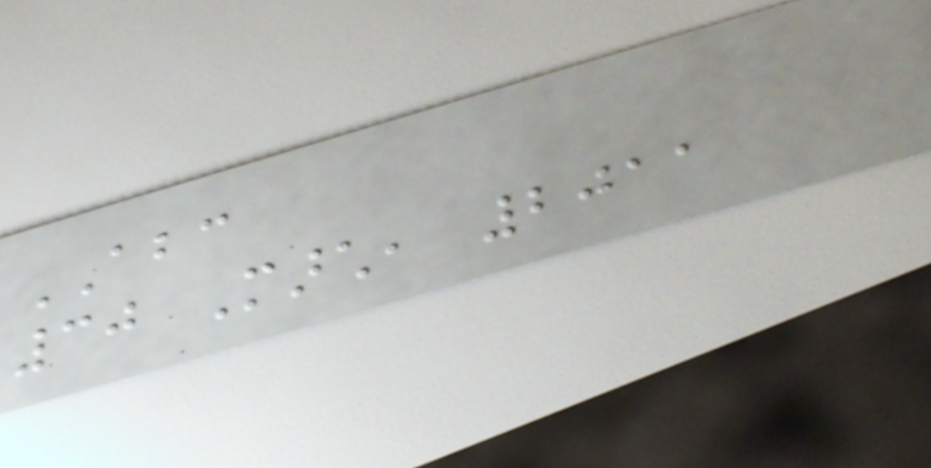ABC
30 March, 2011
